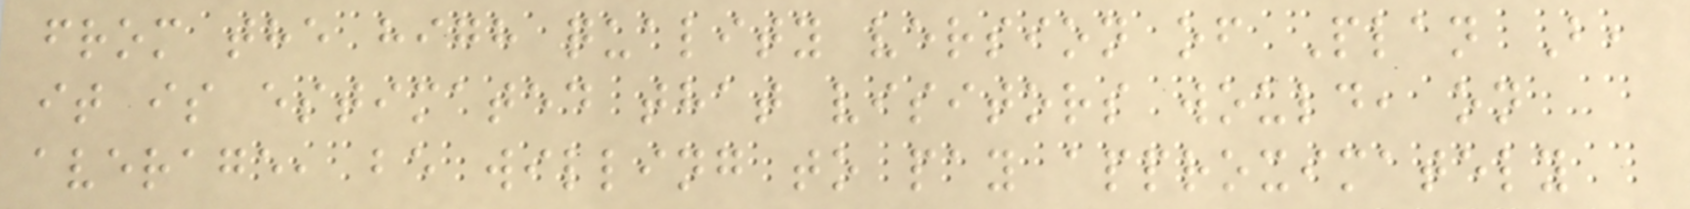from the high quality version of Plan B,
it is estimated that visitors would, on
average, be willing to pay approximately
